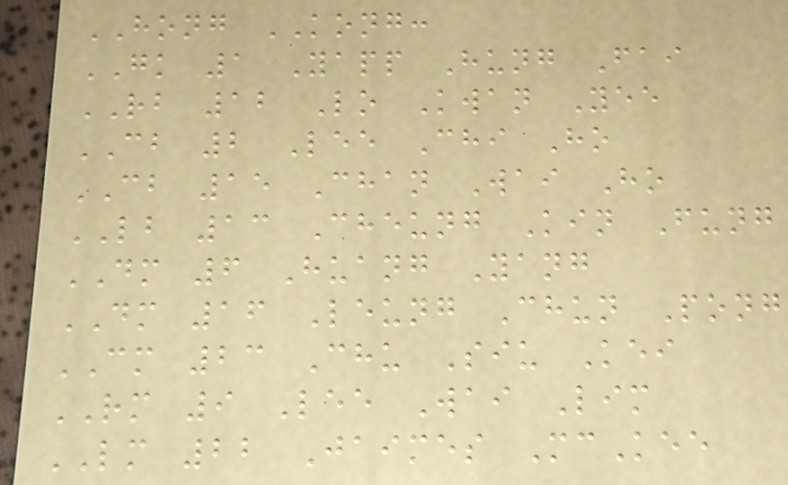HONG KONG:
GK 1 Yapp Hung Fai
RB 12 Lo Kwan Yee
CB 2 Lee Chi Ho
CB 15 Chan Wai Ho
LB 13 Cheung Kin Fung
DM 6 Huang Yang
DM 16 Leung Chun Pong
CM 23 Chu Siu Kei
RM 9 Lee Wai Lim
LM 22 Jaimes McKee
